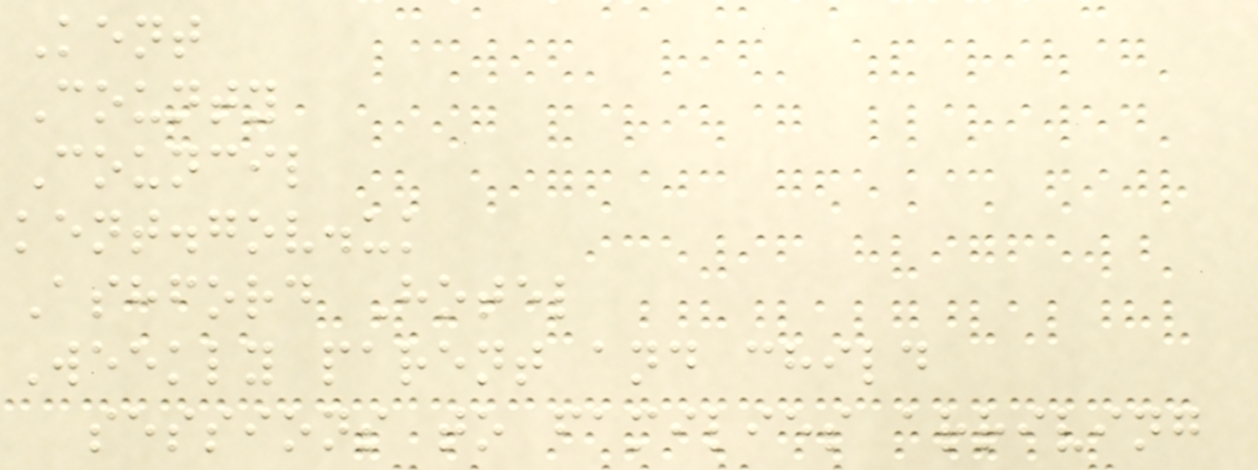Kent
County
Council
kent.gov.uk
Ashford Hotel
Weekly parent and child
sessions to families arriving
